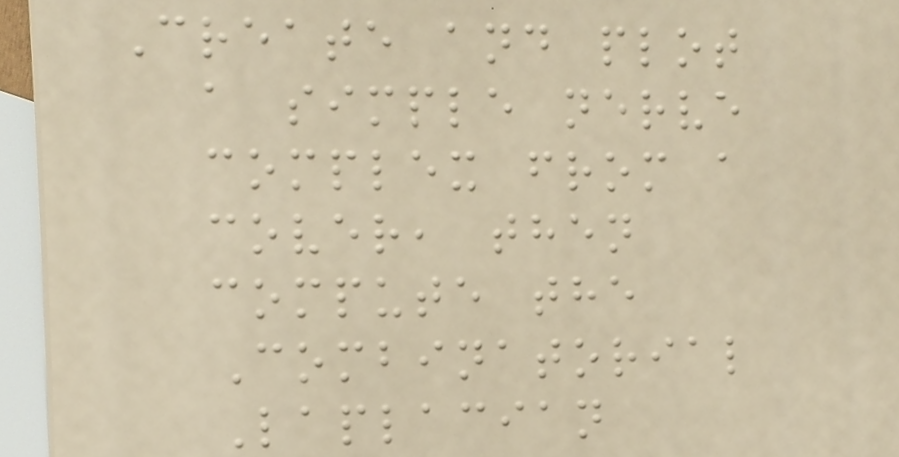Create and plot
a simple nerve
complex from a
cover, then
compute the
Combinatorial
Laplacian
